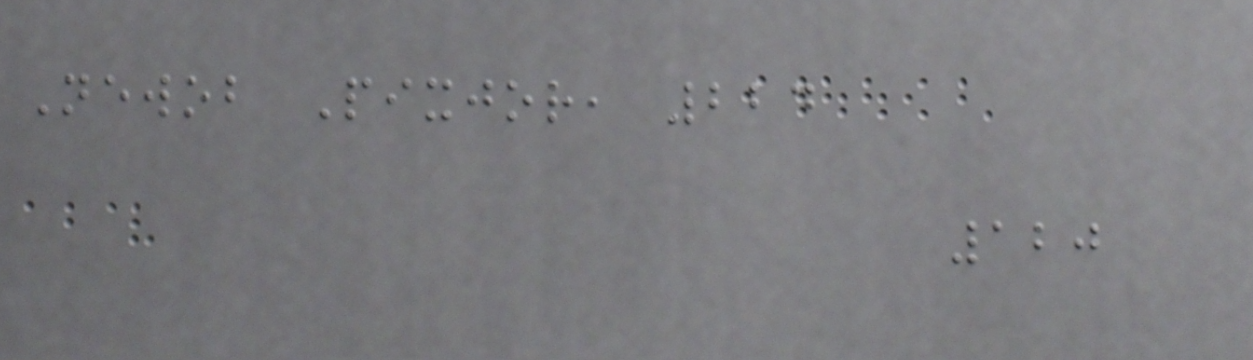Newob Pixjor, 224
120
